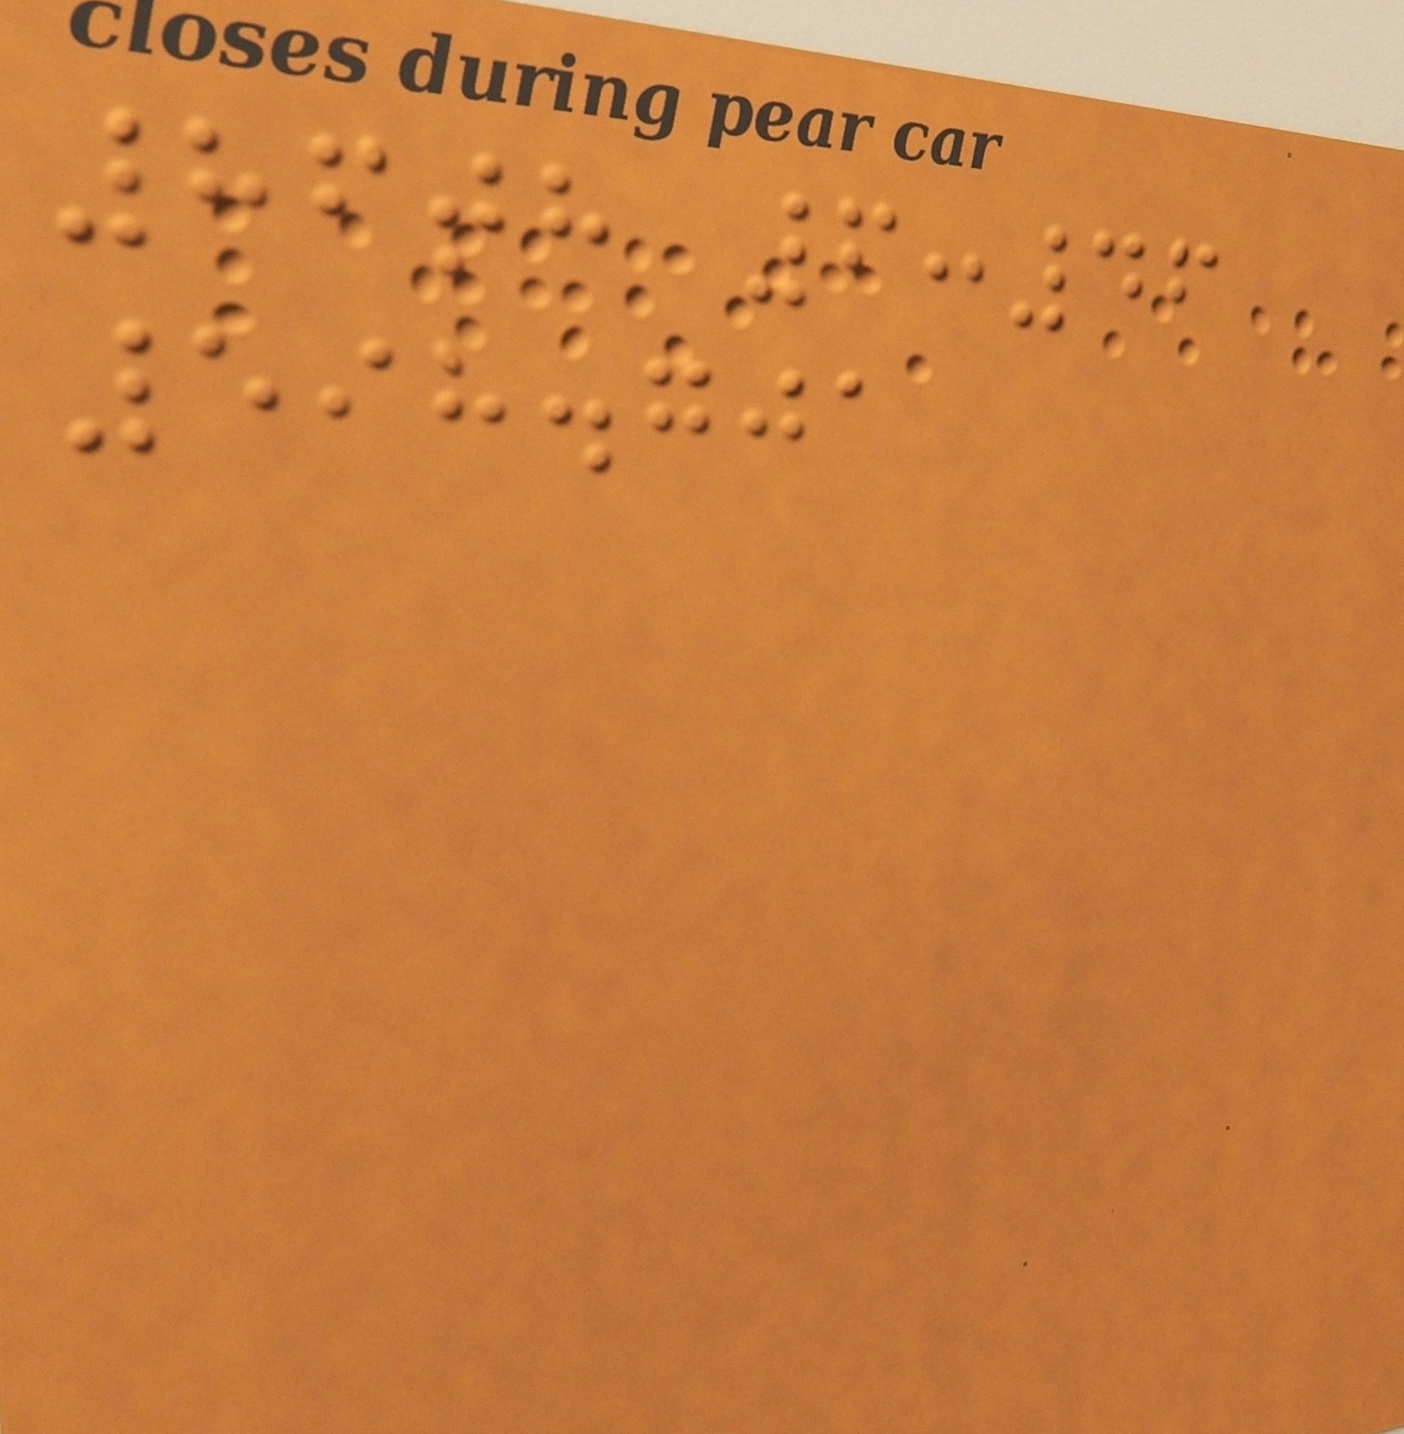86th 6:46
598.701
